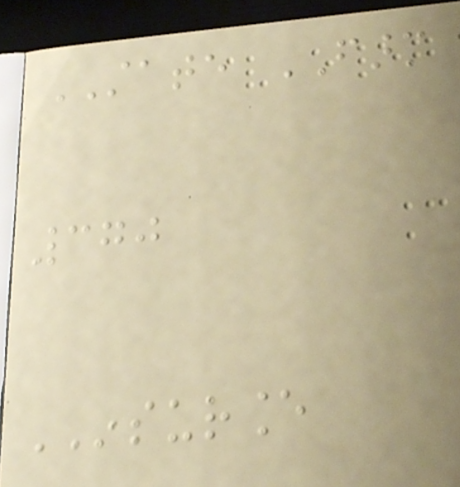STATE FARM
370
INSURANCE
